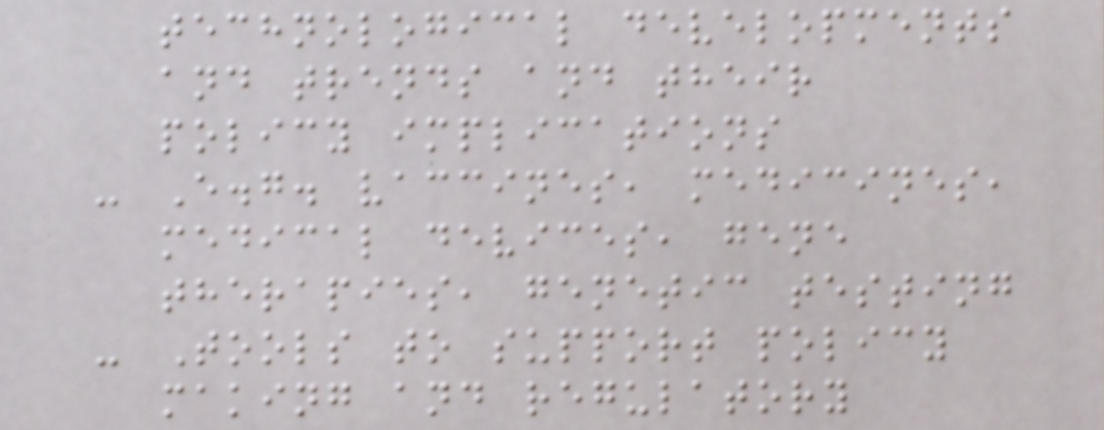technological developments
and trends and their
policy implications
- E.g. vaccines, medicines,
medical devices, gene
therapies, genetic testing
- Tools to support policy
making and regulatory
